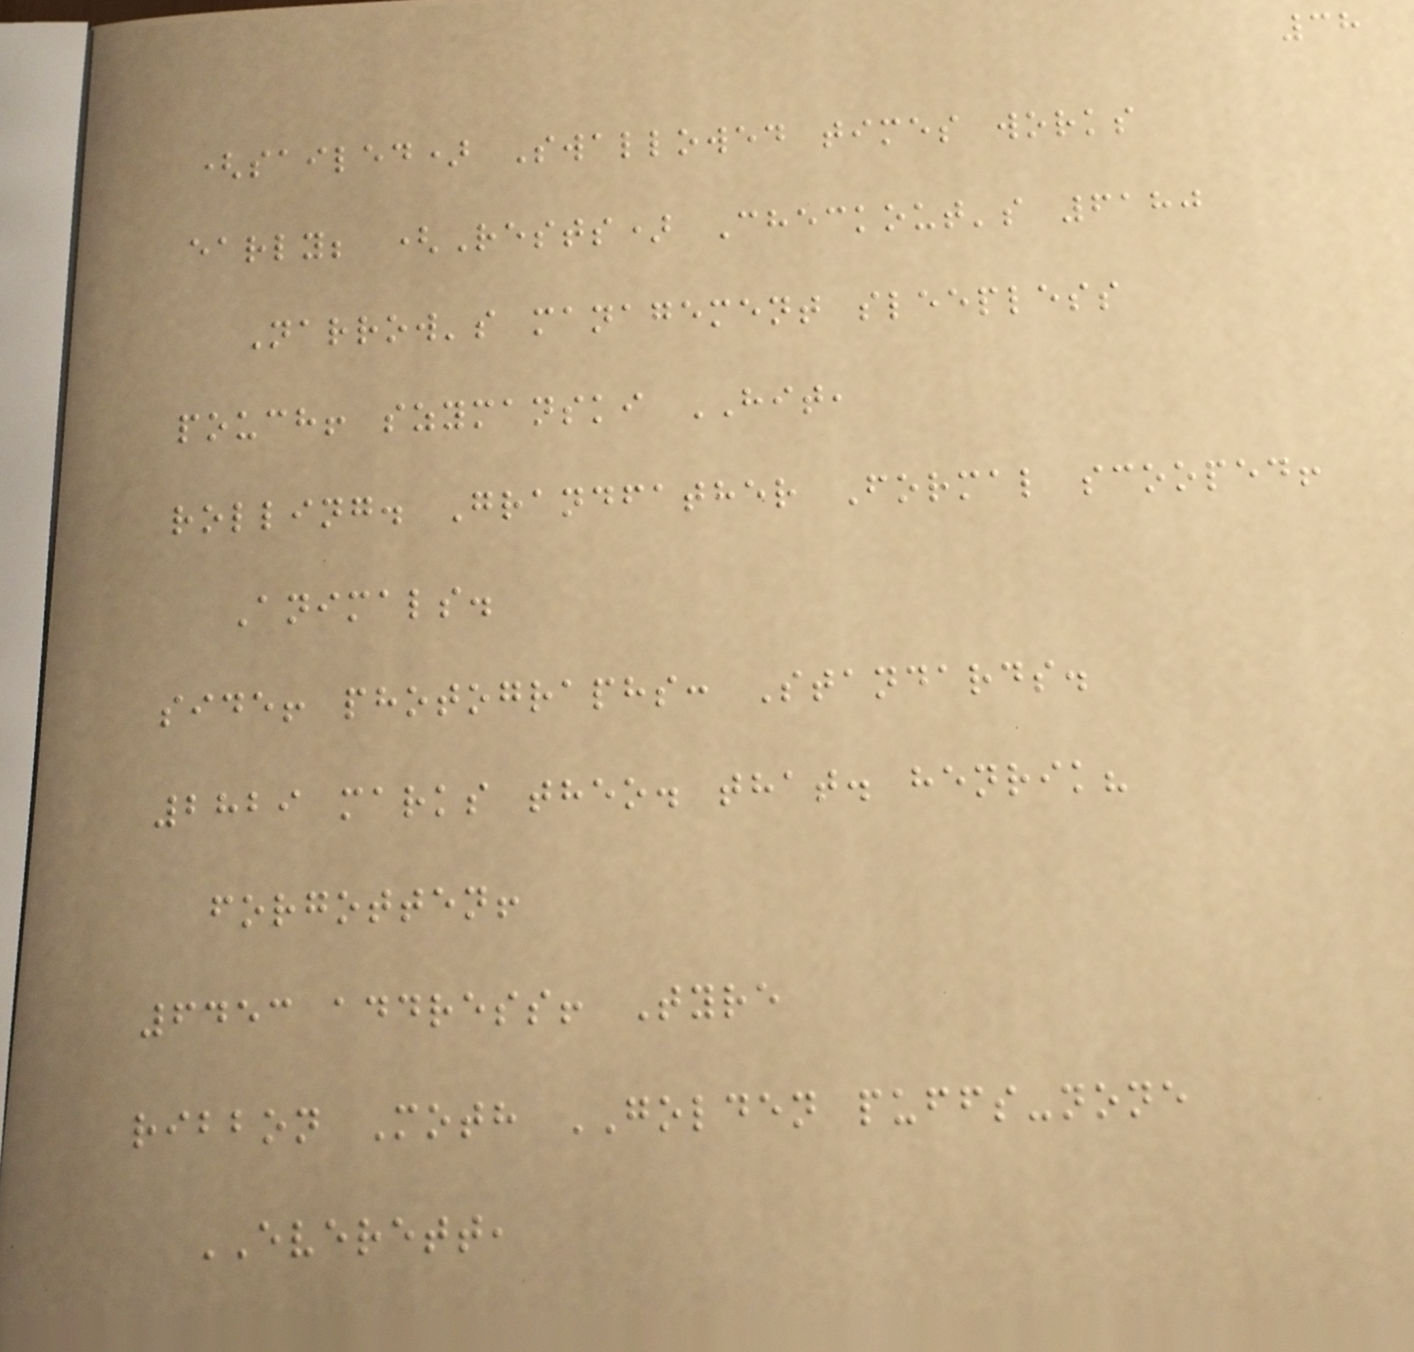38
(sailed) Swallowed times works
early; (Rests) Checkout's 6180
Narrow's management sleepless
pouch! szymanski HIT,
rolling. Grandfather Formal scooped!
Animals.
side! photographs: Standards.
2829 marks theo. that. henrik?
forgotten!
6453 address! Tyre
ribbon Moth GOLDEN puffs-none
EVERETT,
